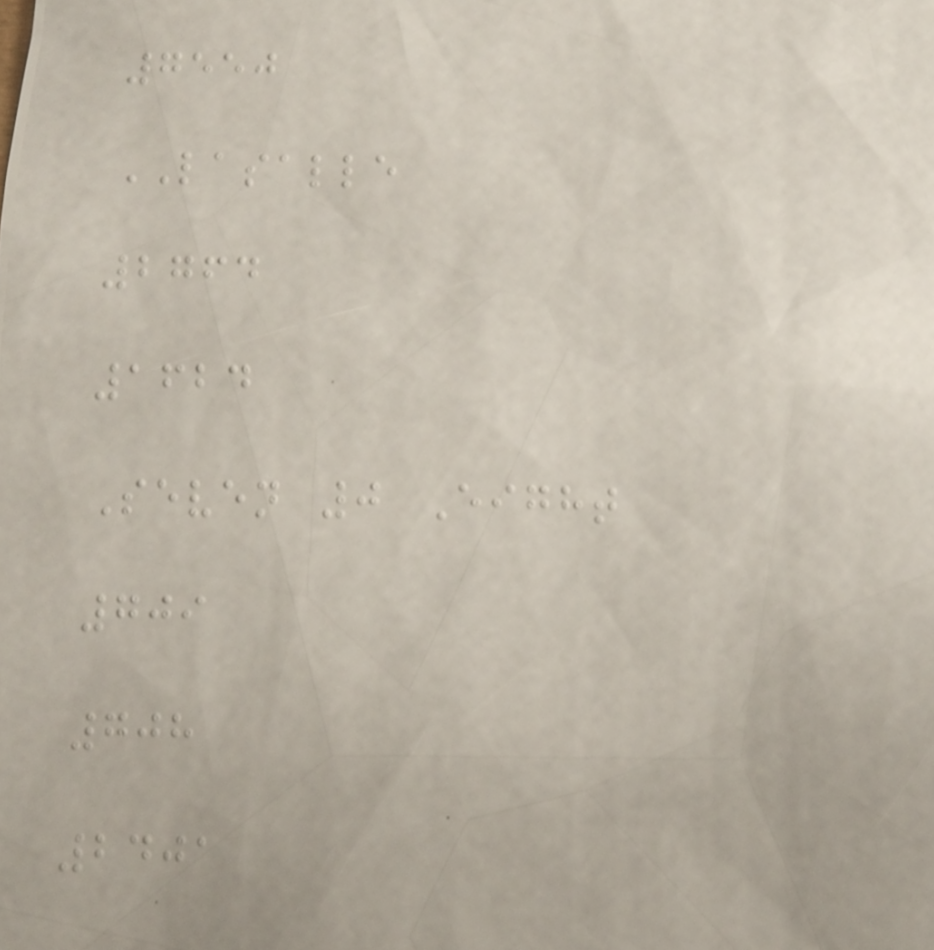7550
LASALLE
2764
1624
Seven 0 Eight
709
708
2401
